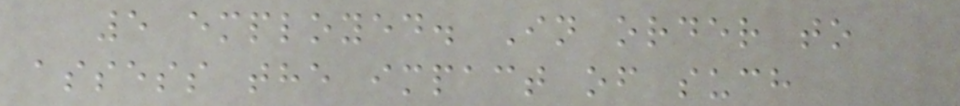5 employed. In order to
assess the impact of such
